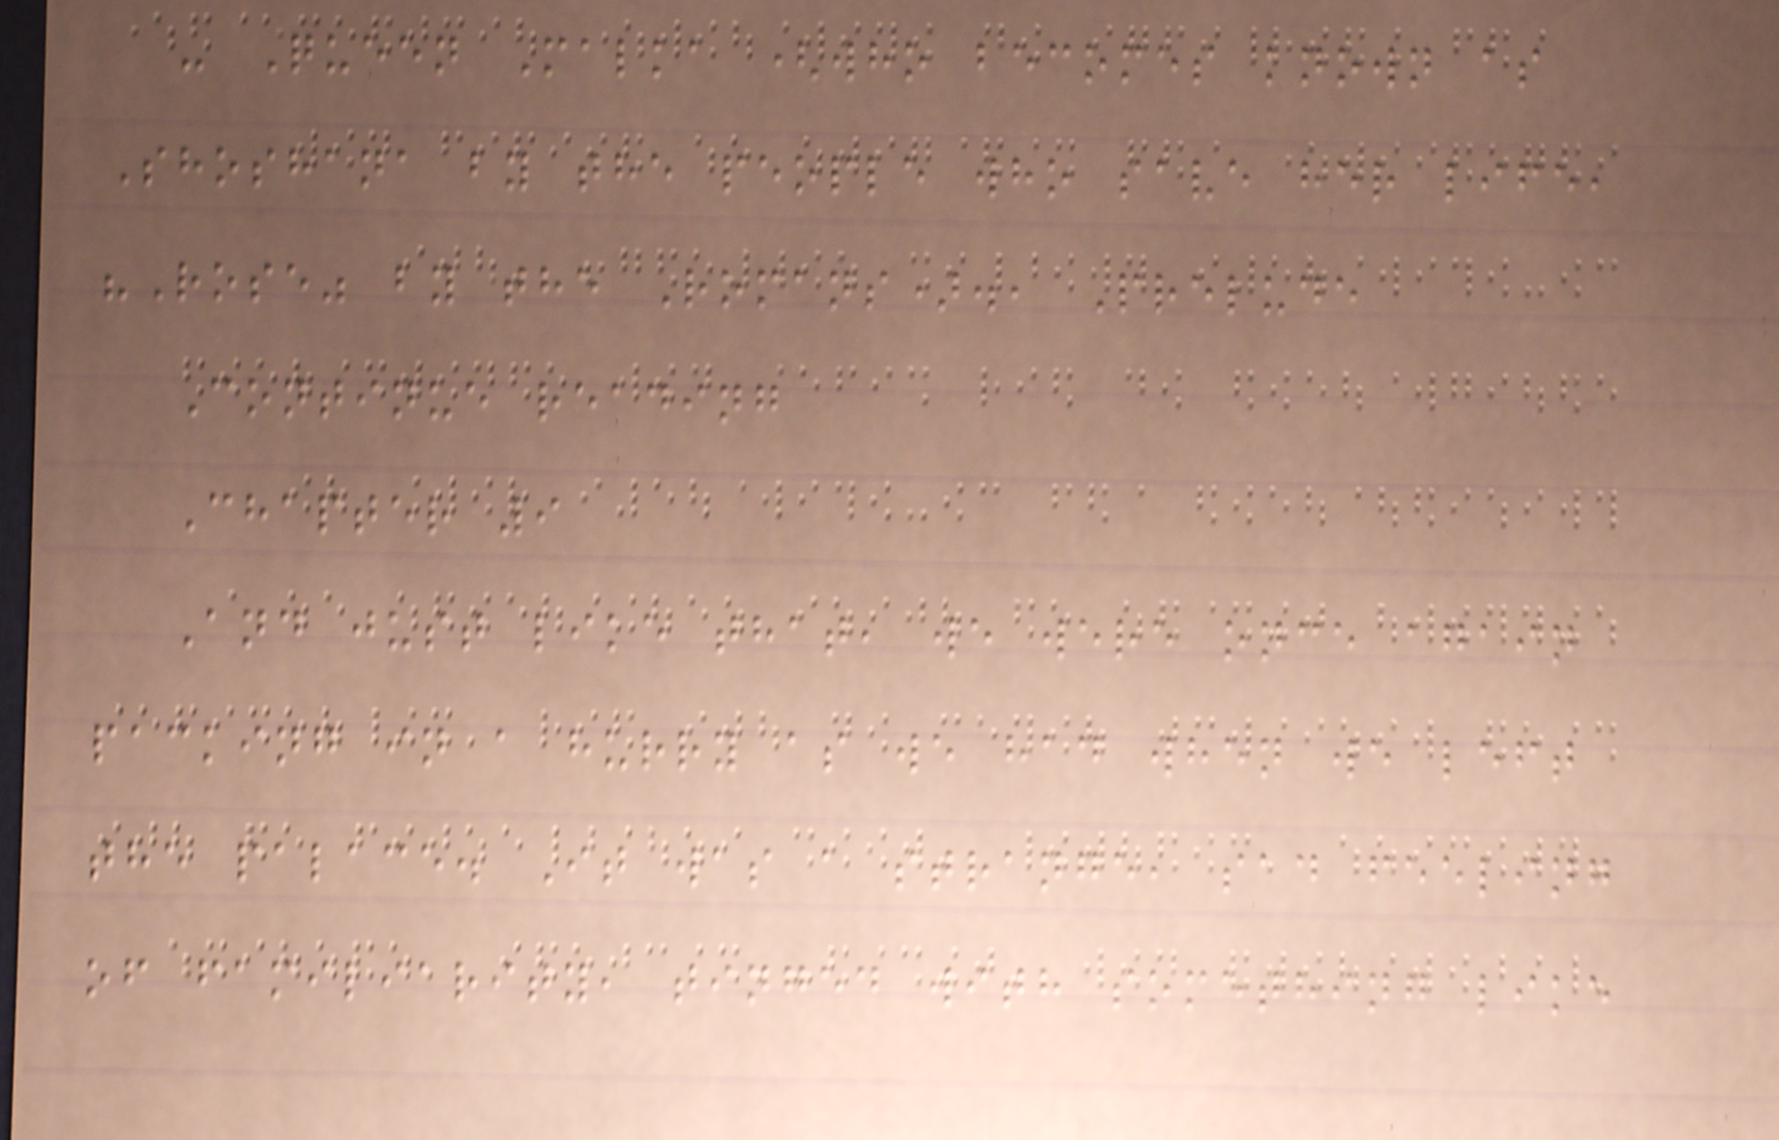- Queen Malka (who becomes known as
Shoshana by the people who save her life,
"Rose" by the Romans)., Prelude
Continue reading
Chapter 9
And just like that, we were once again
packing in a hurry as we had when we left
the palace. It was a strange, sad feeling
of familiarity, tinged with something like
